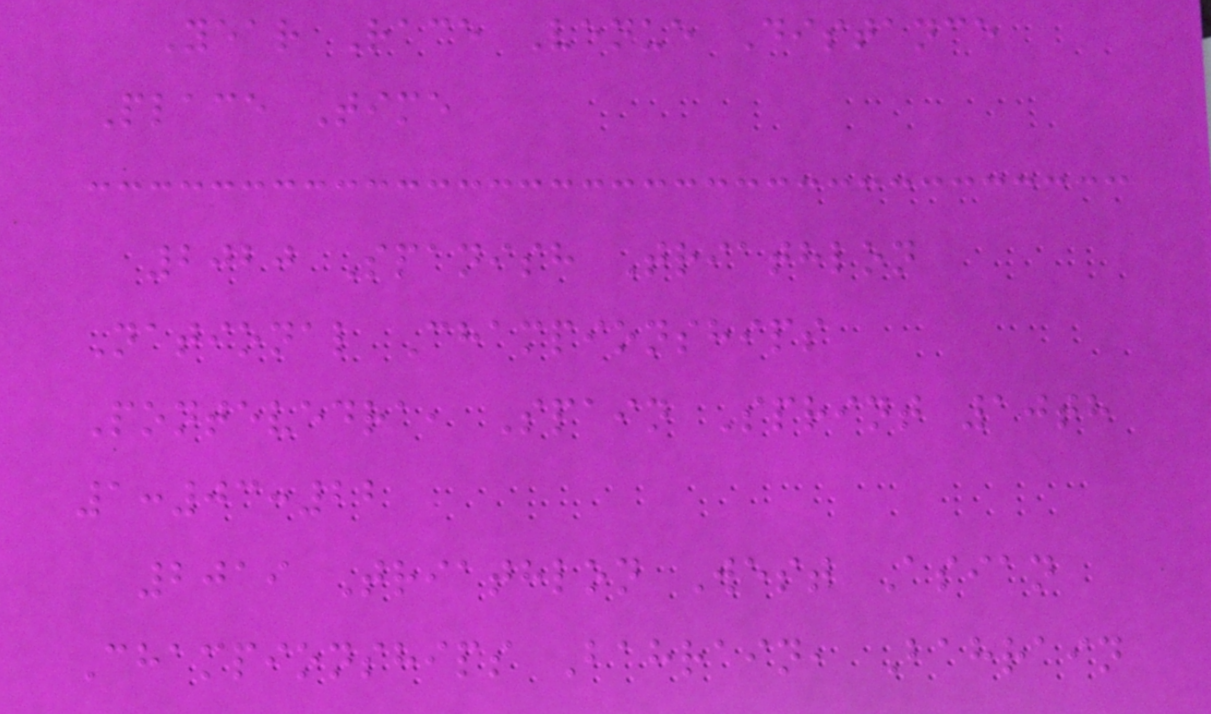Year Race Venue Distance
Place Time
2020 Spanish Triathlon
National Championships
Pontevedra, Spain Sprint 10th
1:03:22
2019 Triathlon West Asian
Championships Bahrain, Bahrain
